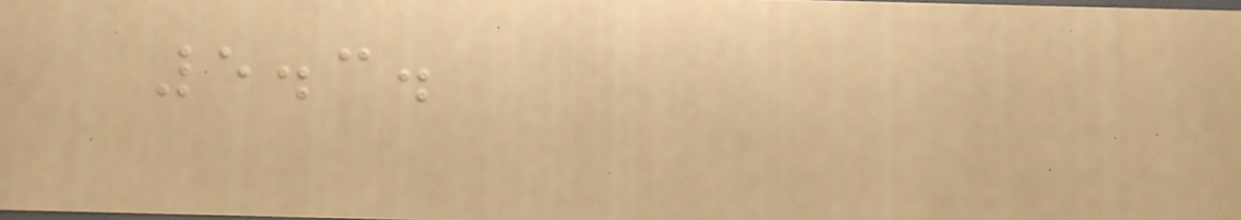5.3.
